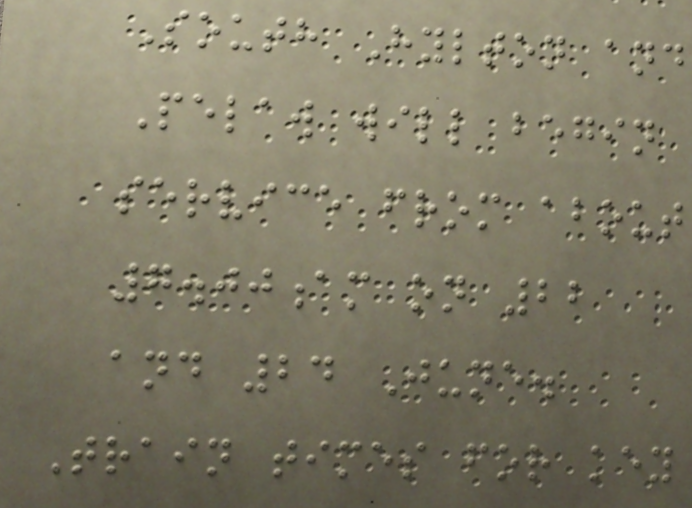South Hylton and
Pelaw will begin
service from about
7.00am on 22
and 24 June.
Train times for key
